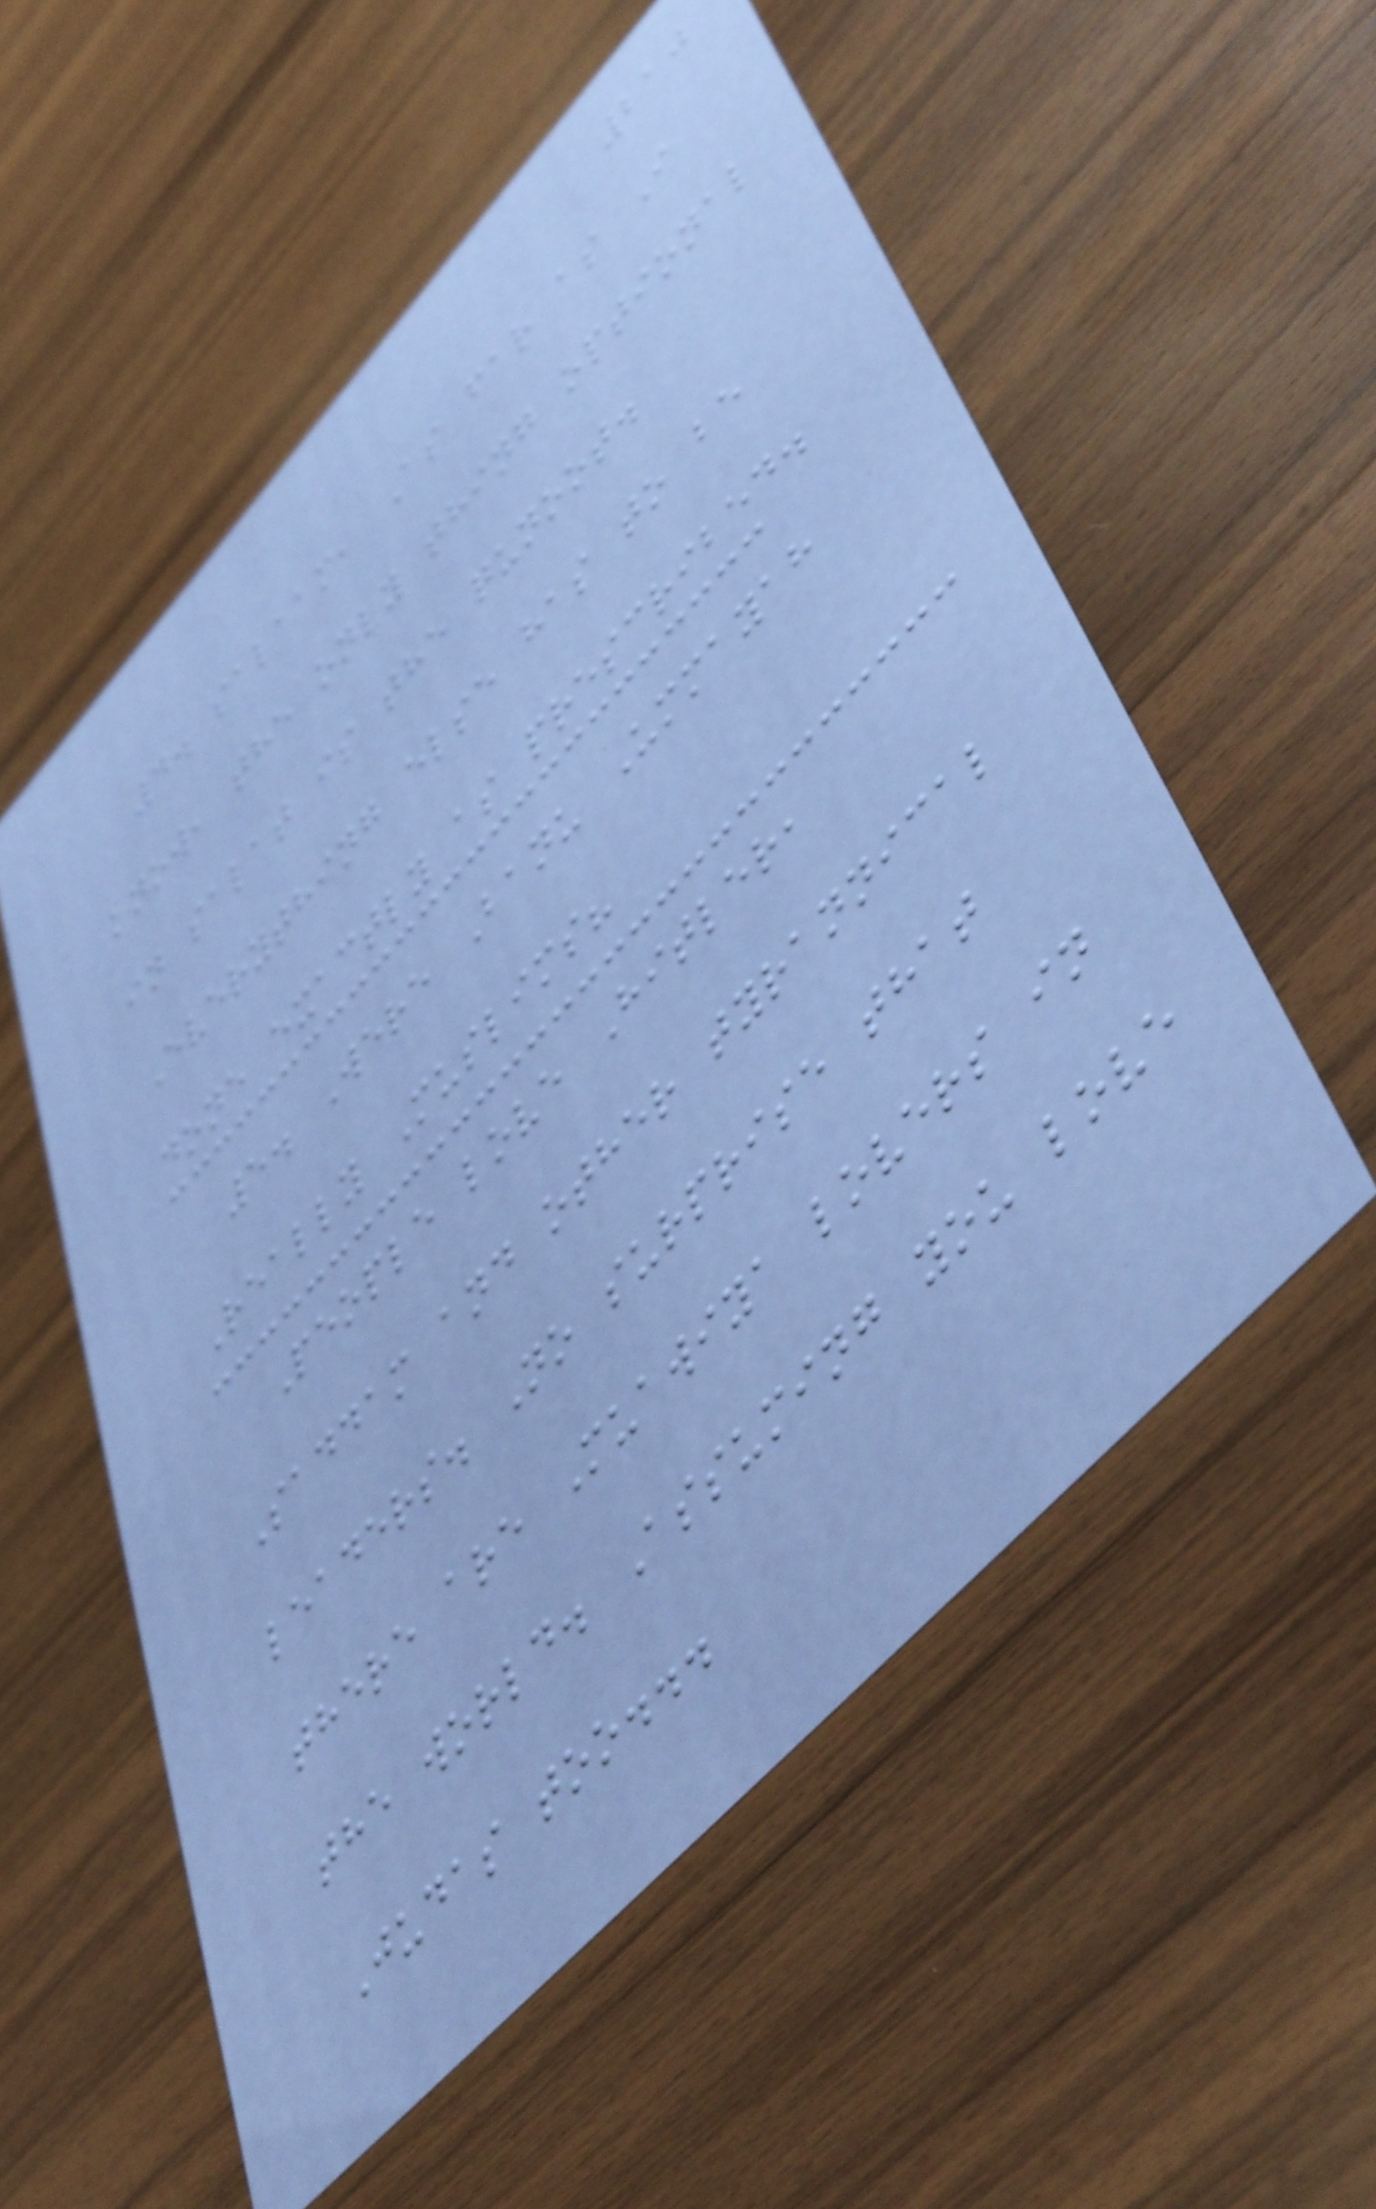210
4. salaam, As far as I
know, the only thing optional
in salat is the qunoot.
Everything else has to be
done exactly as prescribed.
5. Were Banu Ummayah
Really Muslims?
People love Hitler,
Saddam and other tyrannical
leaders. No surprise that
there are Muawiya lovers in
the world. Assuming you love
Judas too...
